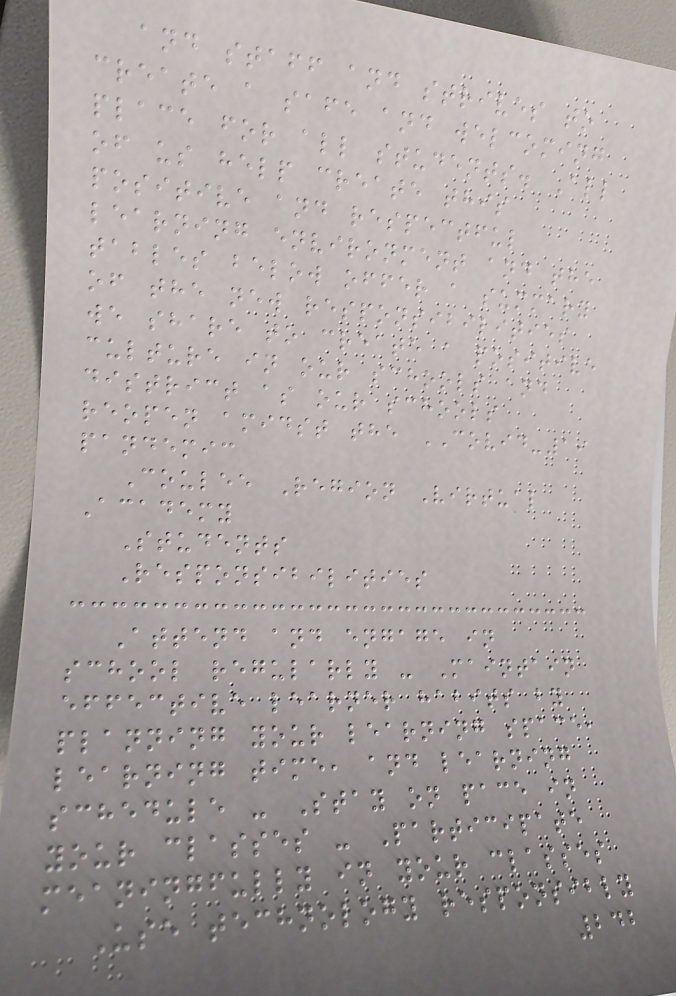and staff and strives to
create a safe and welcoming
place for all students. All
of us help create this
positive and respectful
learning environment and the
tables below offer a summary
of the new responsibilities
we share to create a positive
culture in our schools and
district as our schools
reopen amidst the COVID-19
pandemic
Coulee Region Virtual
Academy
Students
Responsibilities
Attend and engage in
school regularly - Maintain
effective learner habits by
planning your learning space,
learning time, and learning
schedule - Stay on pace in
your classes - Participate
meaningfully in your classes
Use technology responsibly
242
